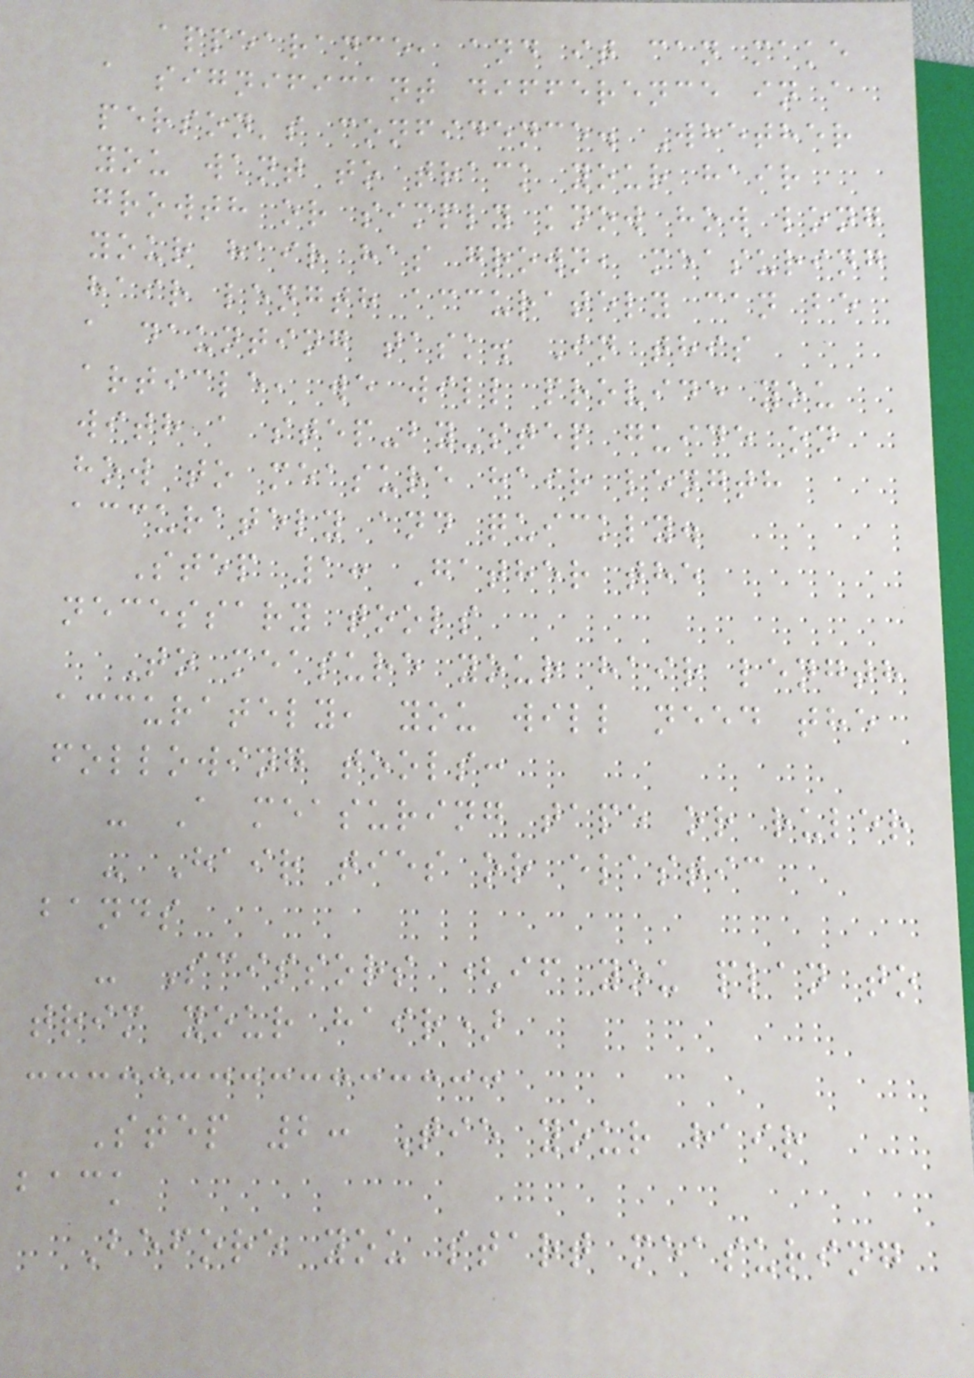appearance, and it can make
a significant difference in a
person's confidence. Whether
you want to track your hair
growth or simply know how long
your hair has grown, measuring
hair length accurately can be
a daunting task. In this
article, we will provide you
with a step-by-step guide on
how to measure hair length
accurately and quickly.
Step 1: Gather the
necessary tools
To measure your hair length
accurately, you will need the
following tools:
- A measuring tape or ruler
- Hair ties or elastic
bands
- Scissors (if you plan to
trim your hair)
Step 2: Tie your hair
back
Before you start measuring
